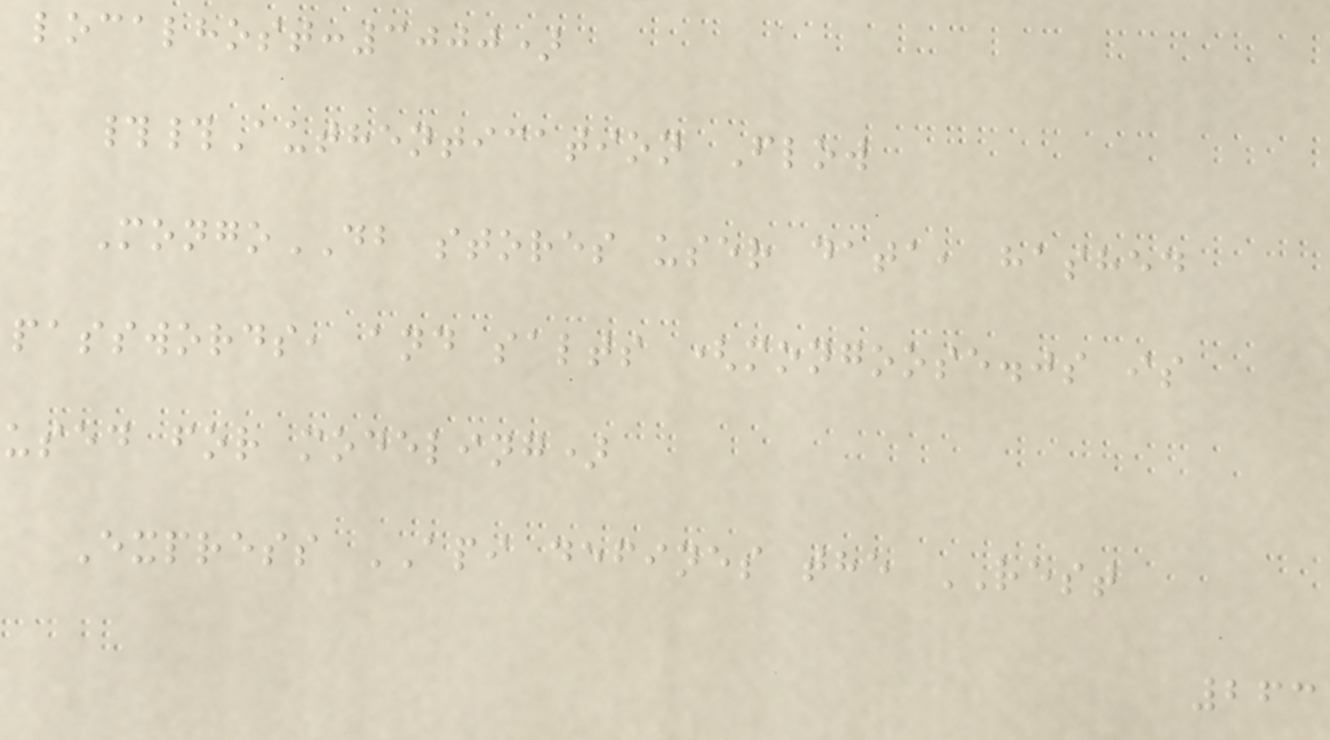localhost:3000)
##Authentication Flow
MongoDB stores user data, hashed
passwords, and salts (mongoose.js is
used for modeling)
Express API defines the REST
263
